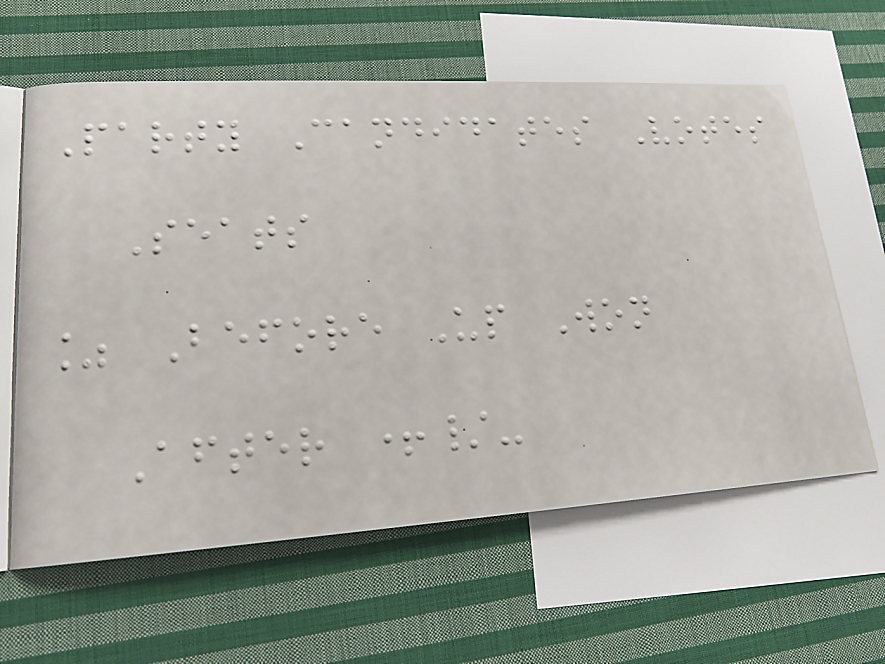Party Candidates Votes
Seats
% Before Up Won
After +/-
